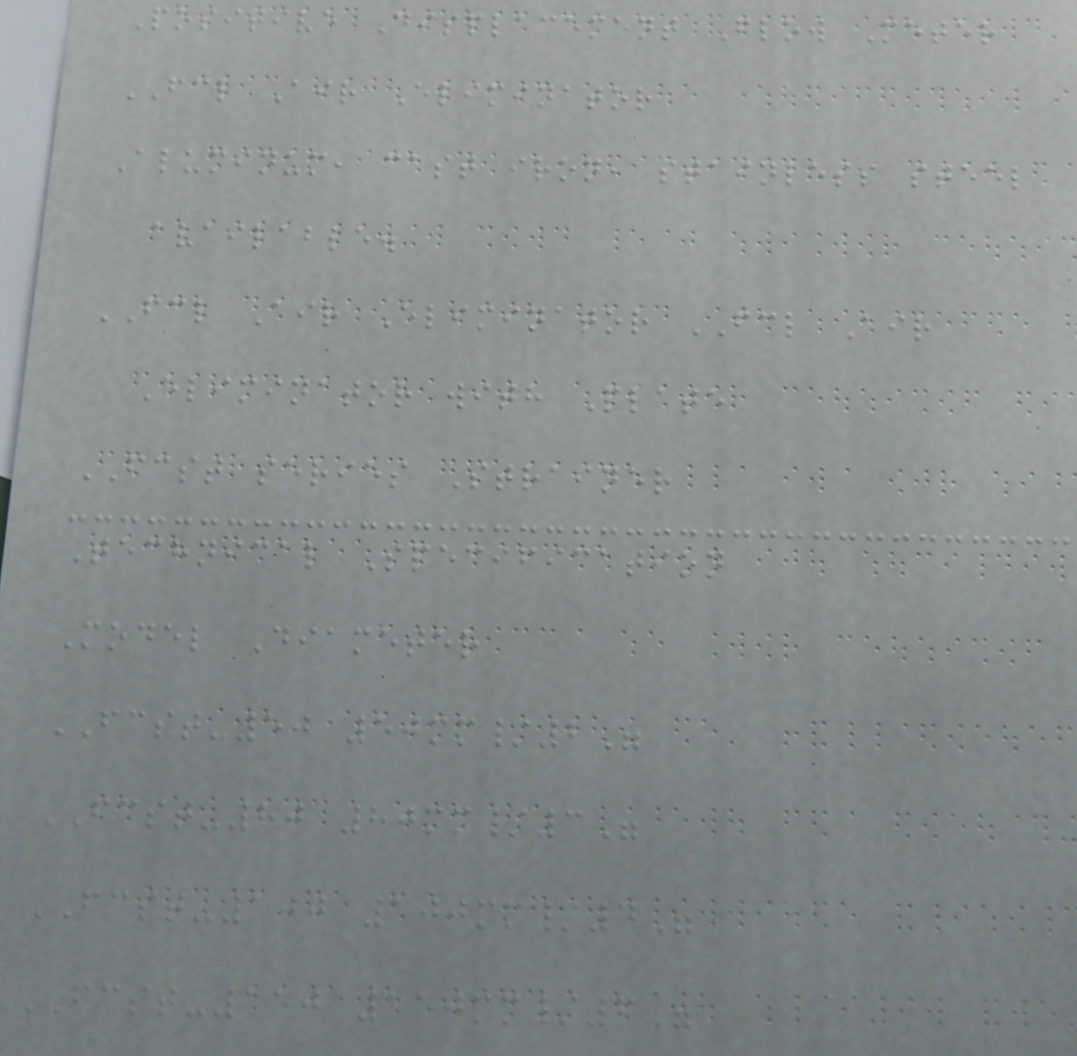Positive Displacement Flow Meter
FCL Air Eliminator
Aluminum, cast iron, stainless steel
available.
FCL Air Eliminator FCL Air
Eliminator with Plate
FCST series Strainer
Technical Specification
Model Diameter
FCST-50 50mm/2"
FCST-80 80mm/3"
FCST-100 100mm/4"
FCST-150 150mm/6"
